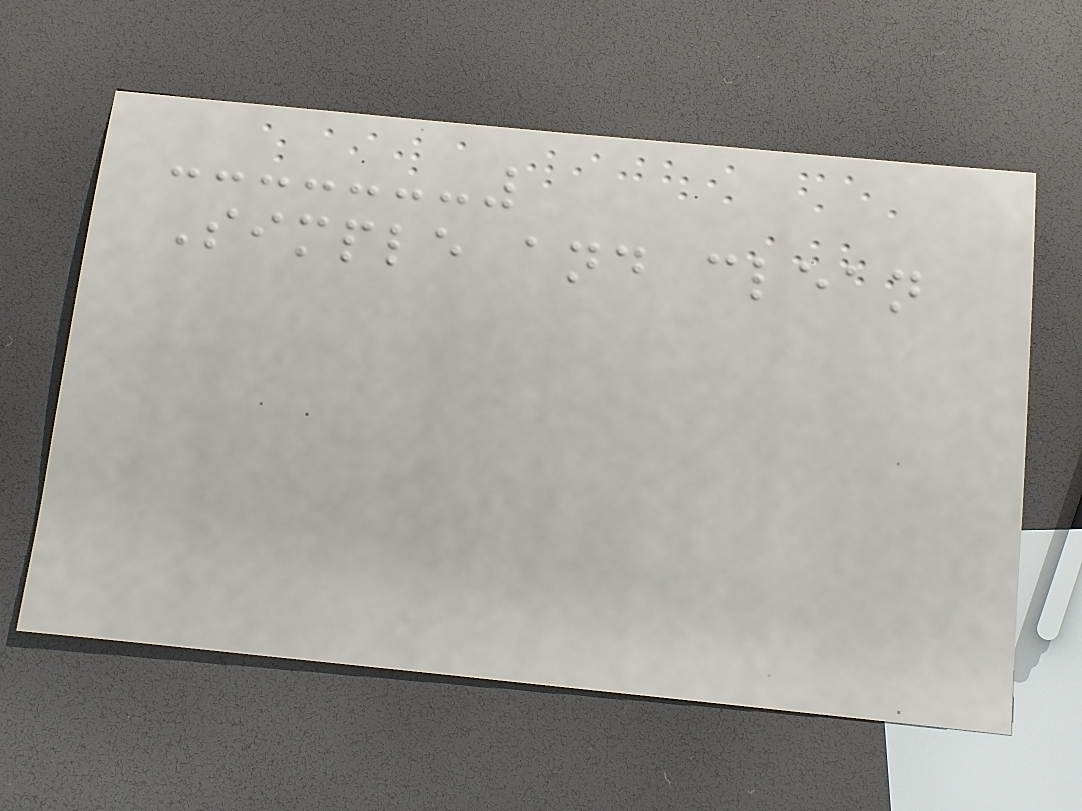Simple and clean
